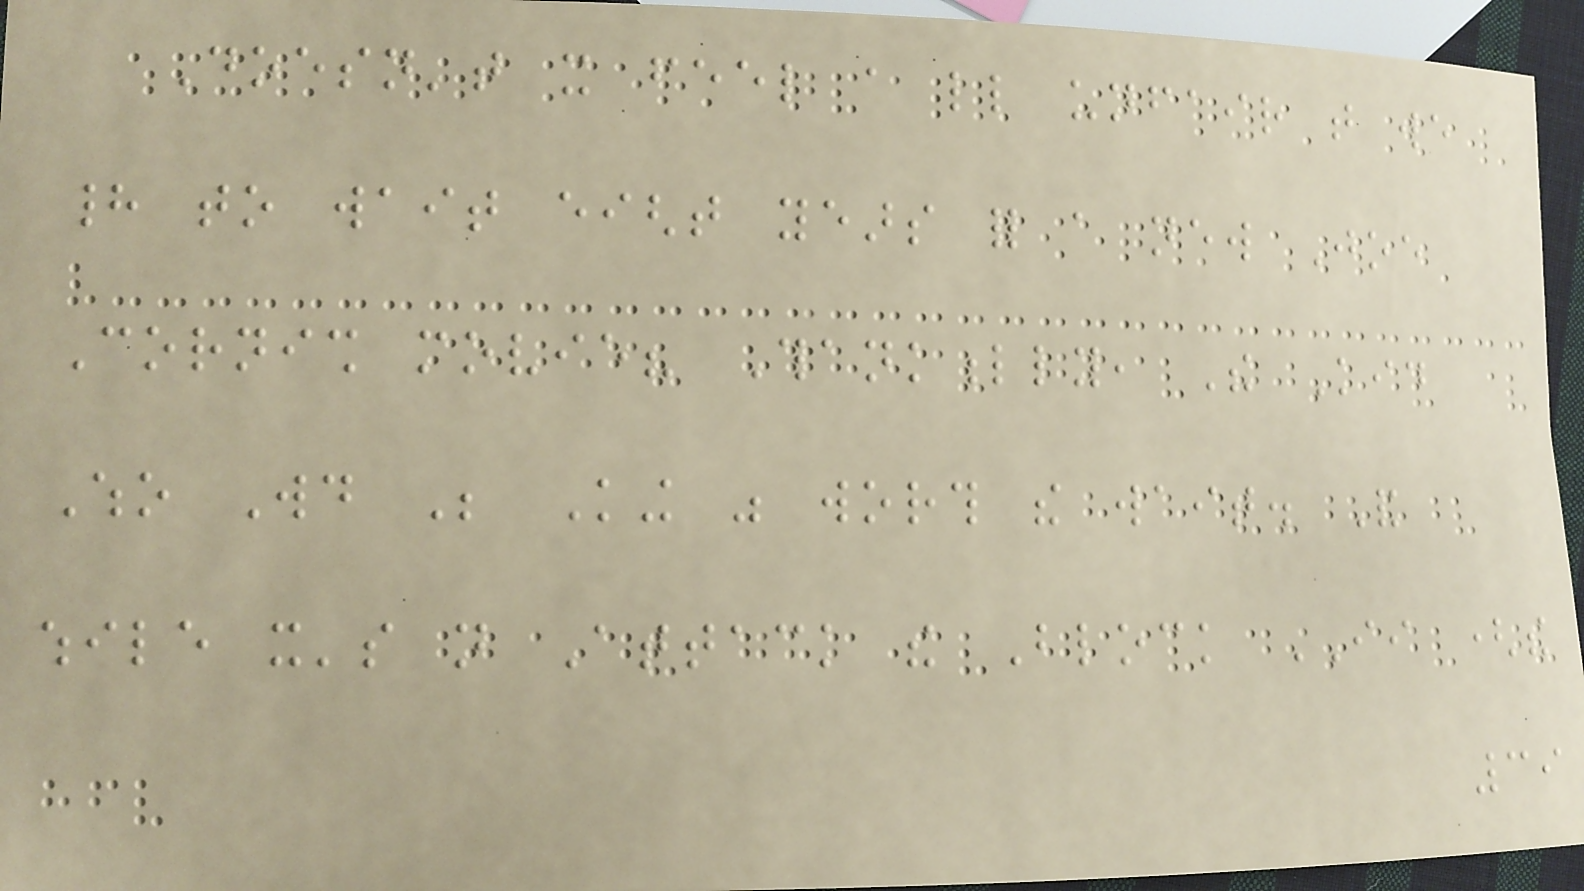Doesn't it feel a little unfair that we
had to wait eight years for a new Joe
Cornish movie? Thankfully, The Kid
Who Would Be King was worth the wait. And
while it's not Attack the Block II (the
39
